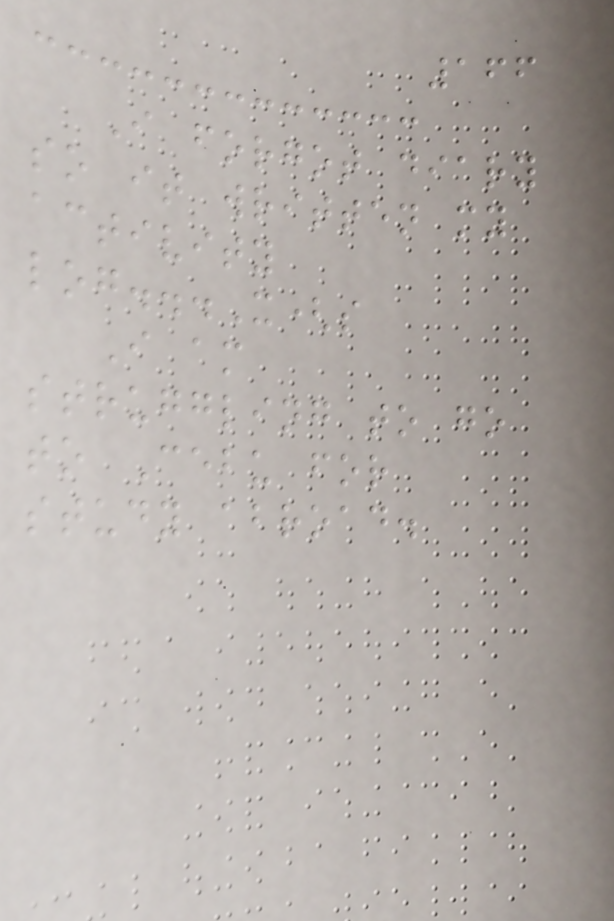166
I forgot diary
so it written my
activity
log...X(s
I am
struggling to go
to Cebu for
study abroad.
